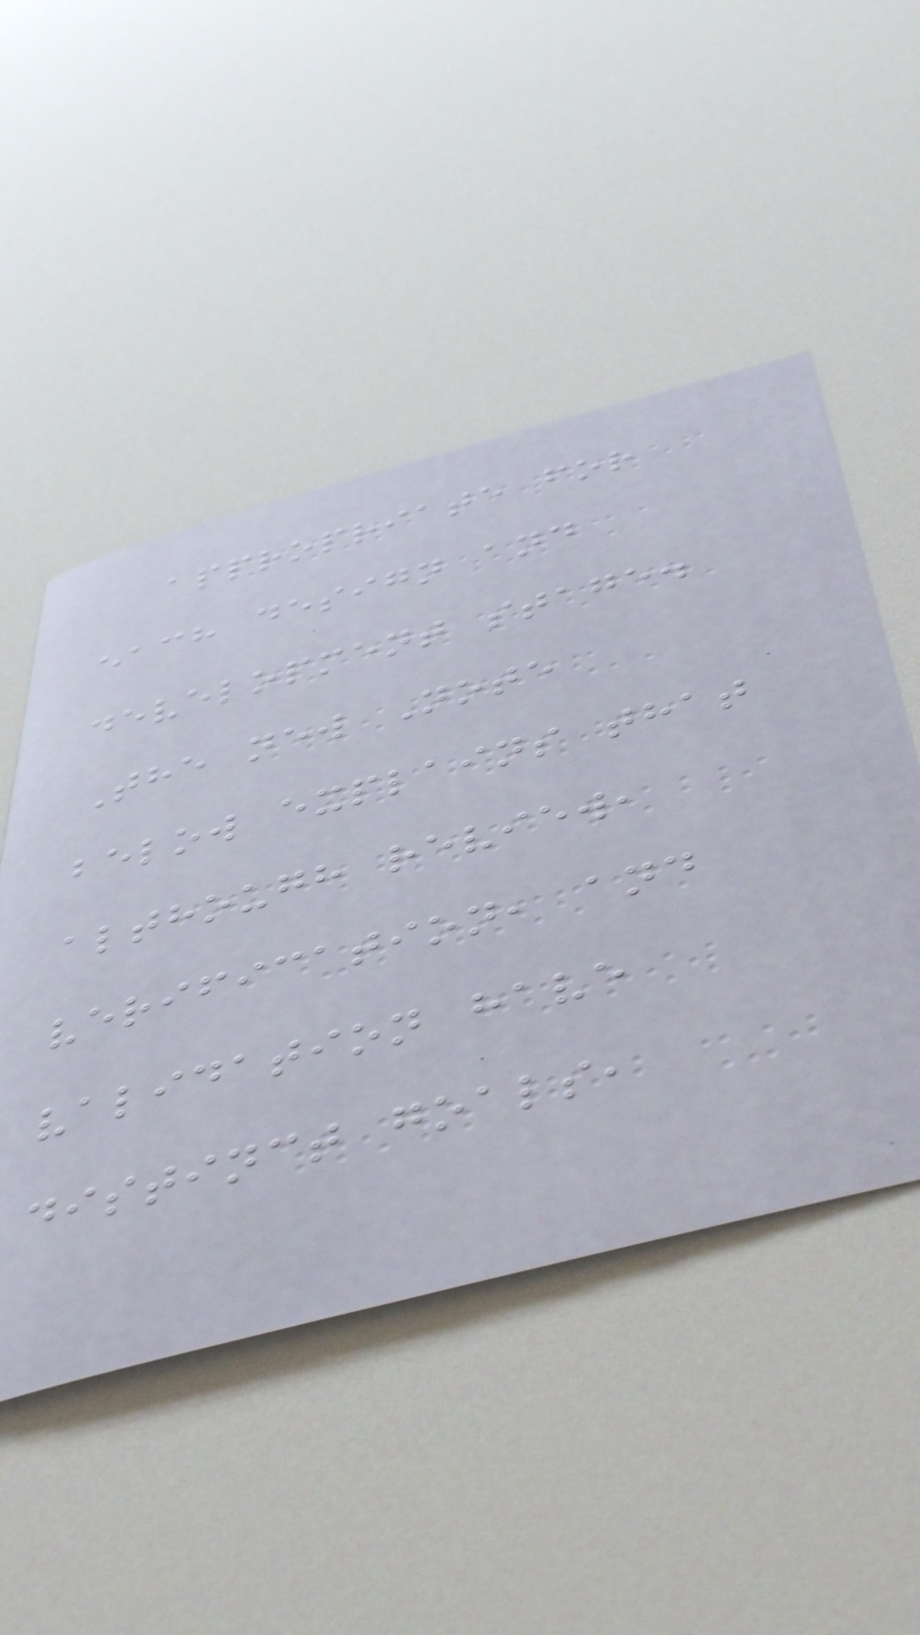appropriate for
each design and
development stage.
The new Note
below explains that
although review,
verification, and
validation have
distinct goals,
